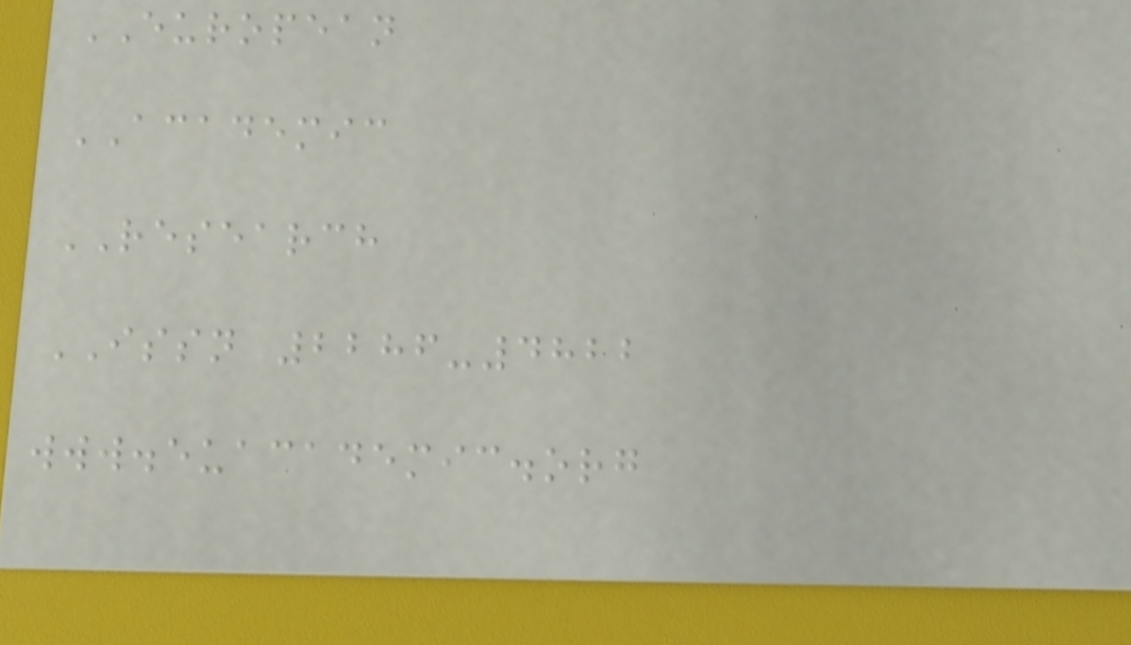EUROPEAN
ACADEMIC
RESEARCH
ISSN 2286-4822
www.euacademic.org
